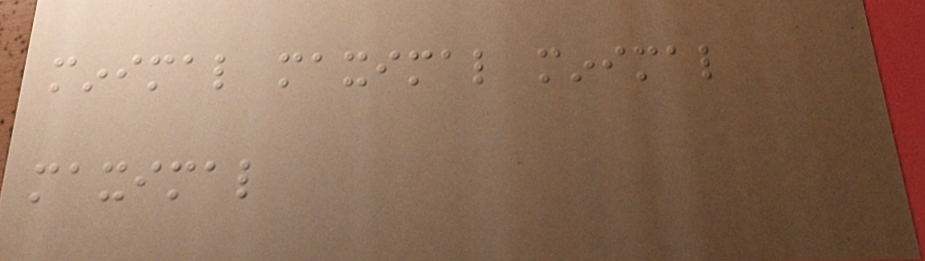minimal maximal minimal
maximal
